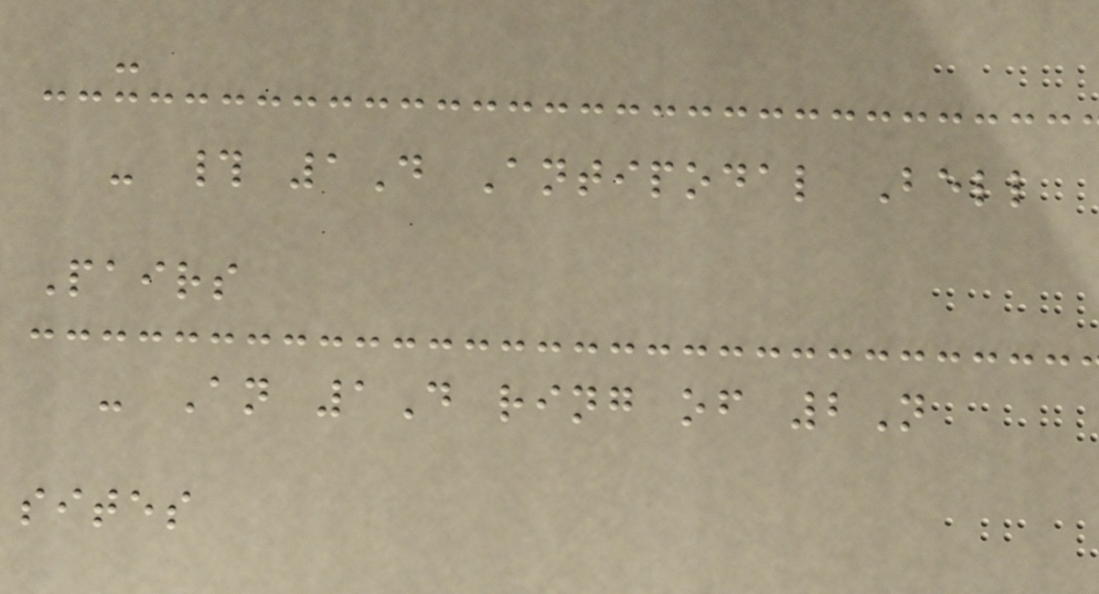-
- # 1D Antipodal Bell
Pairs
- An 1D ring of 2N
sites
